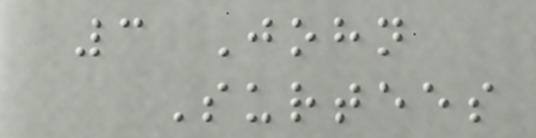3 John
Surtees
